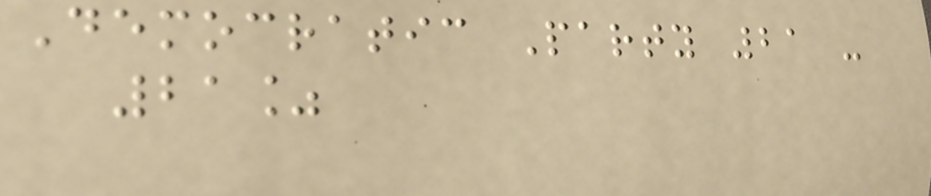Democratic Party 21 -
21%
